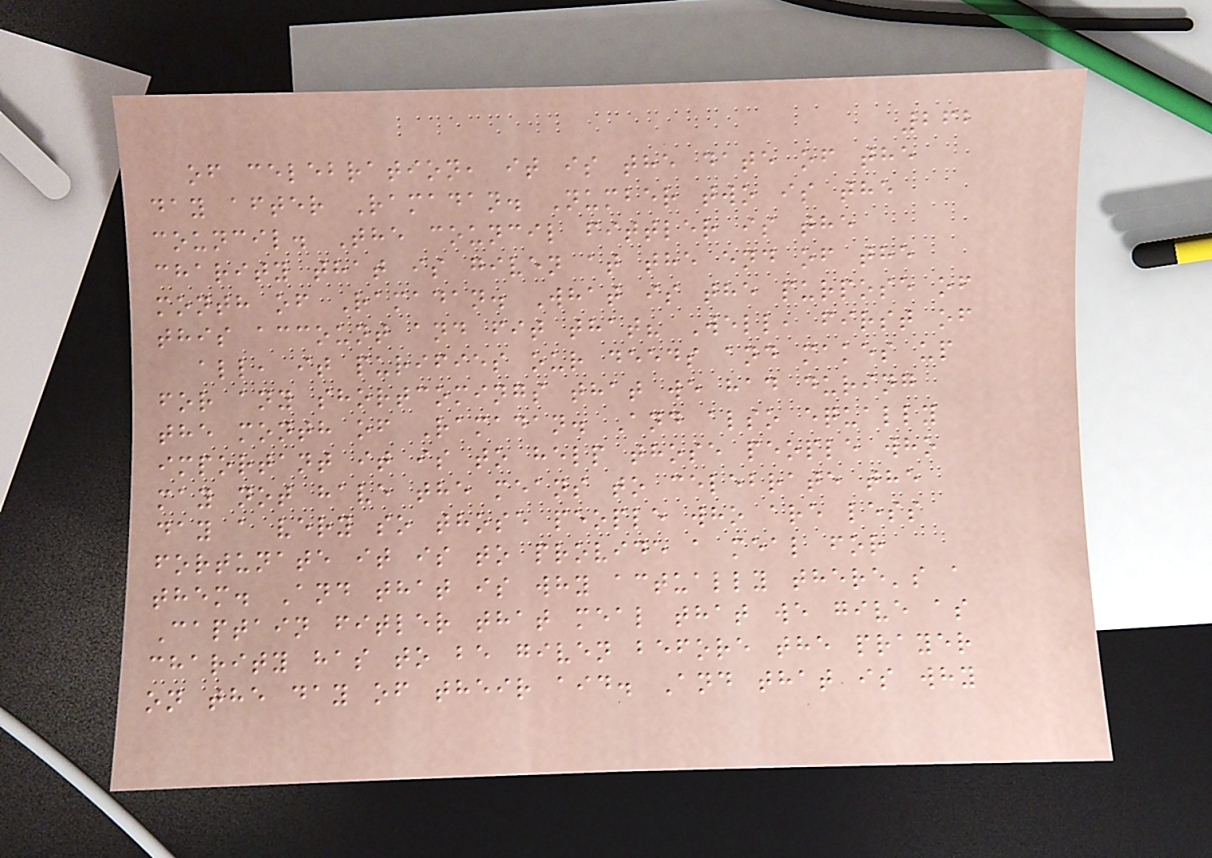262
of celebration, it is the date of the
day after Ramadan. Number two is the
council. The council fittler is the
charity that is given at the end of the
month of Ramadan. What is the purpose of
this account and fit that? Well, first of
all, it purifies our deeds and makes up
for any shortcomings that we had during
the month of Ramadan. And also equally
important it is to help those people who
may not have the means to celebrate the
day a very so those people who are less
fortunate it is to provide a meal for
them. And that is why actually there's a
Captain fitler that meal that we give as
charity has to be given before the prayer
on the day of their aid. And that is why
